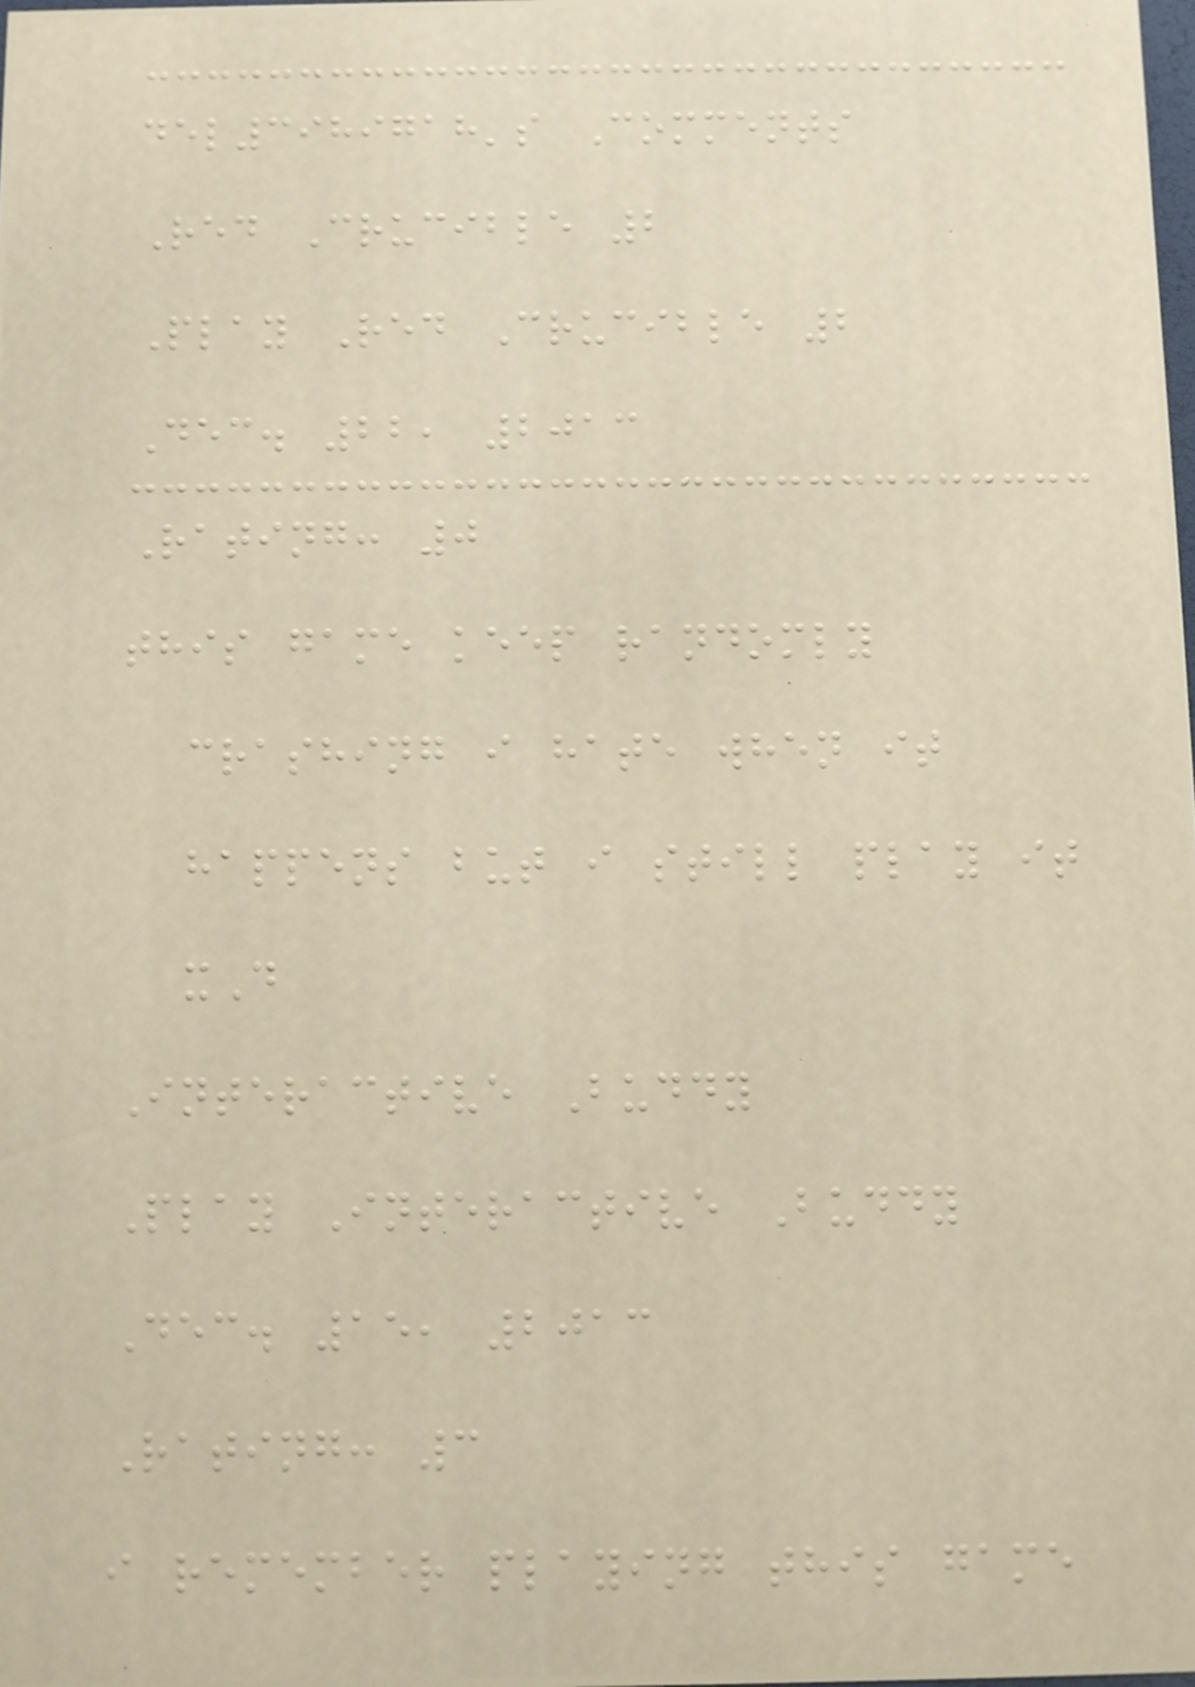del3989718's Comments
Red Crucible 2
Play Red Crucible 2
Dec. 22, 2013
Rating: 0
this game keep randomly
crashing i hate when it
happens but i still play it
xD
Interactive Buddy
Play Interactive Buddy
Dec. 15, 2013
Rating: 3
i remember playing this game
